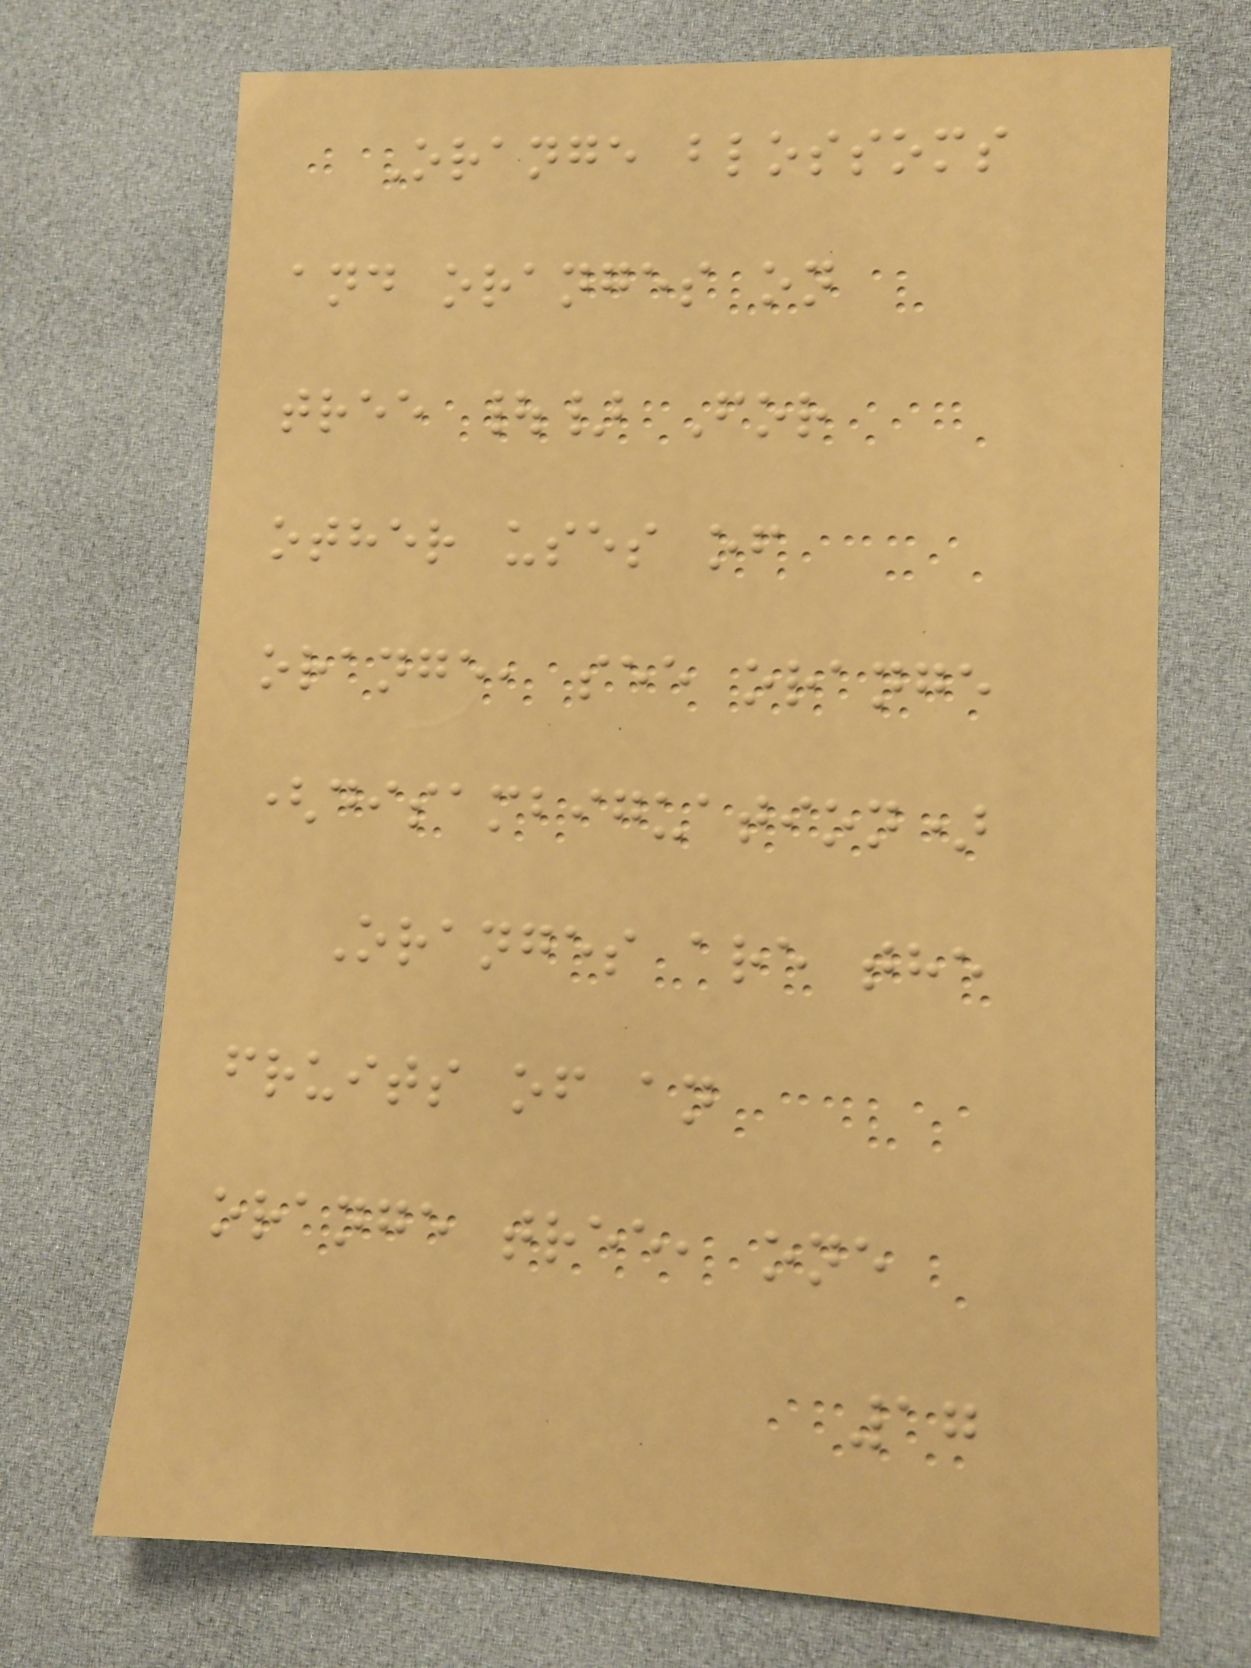Orange blossoms
and oranges on
tree |} For
other uses of
orange, see orange
(disambiguation)
Oranges are the
fruits of an
orange tree, one
17
